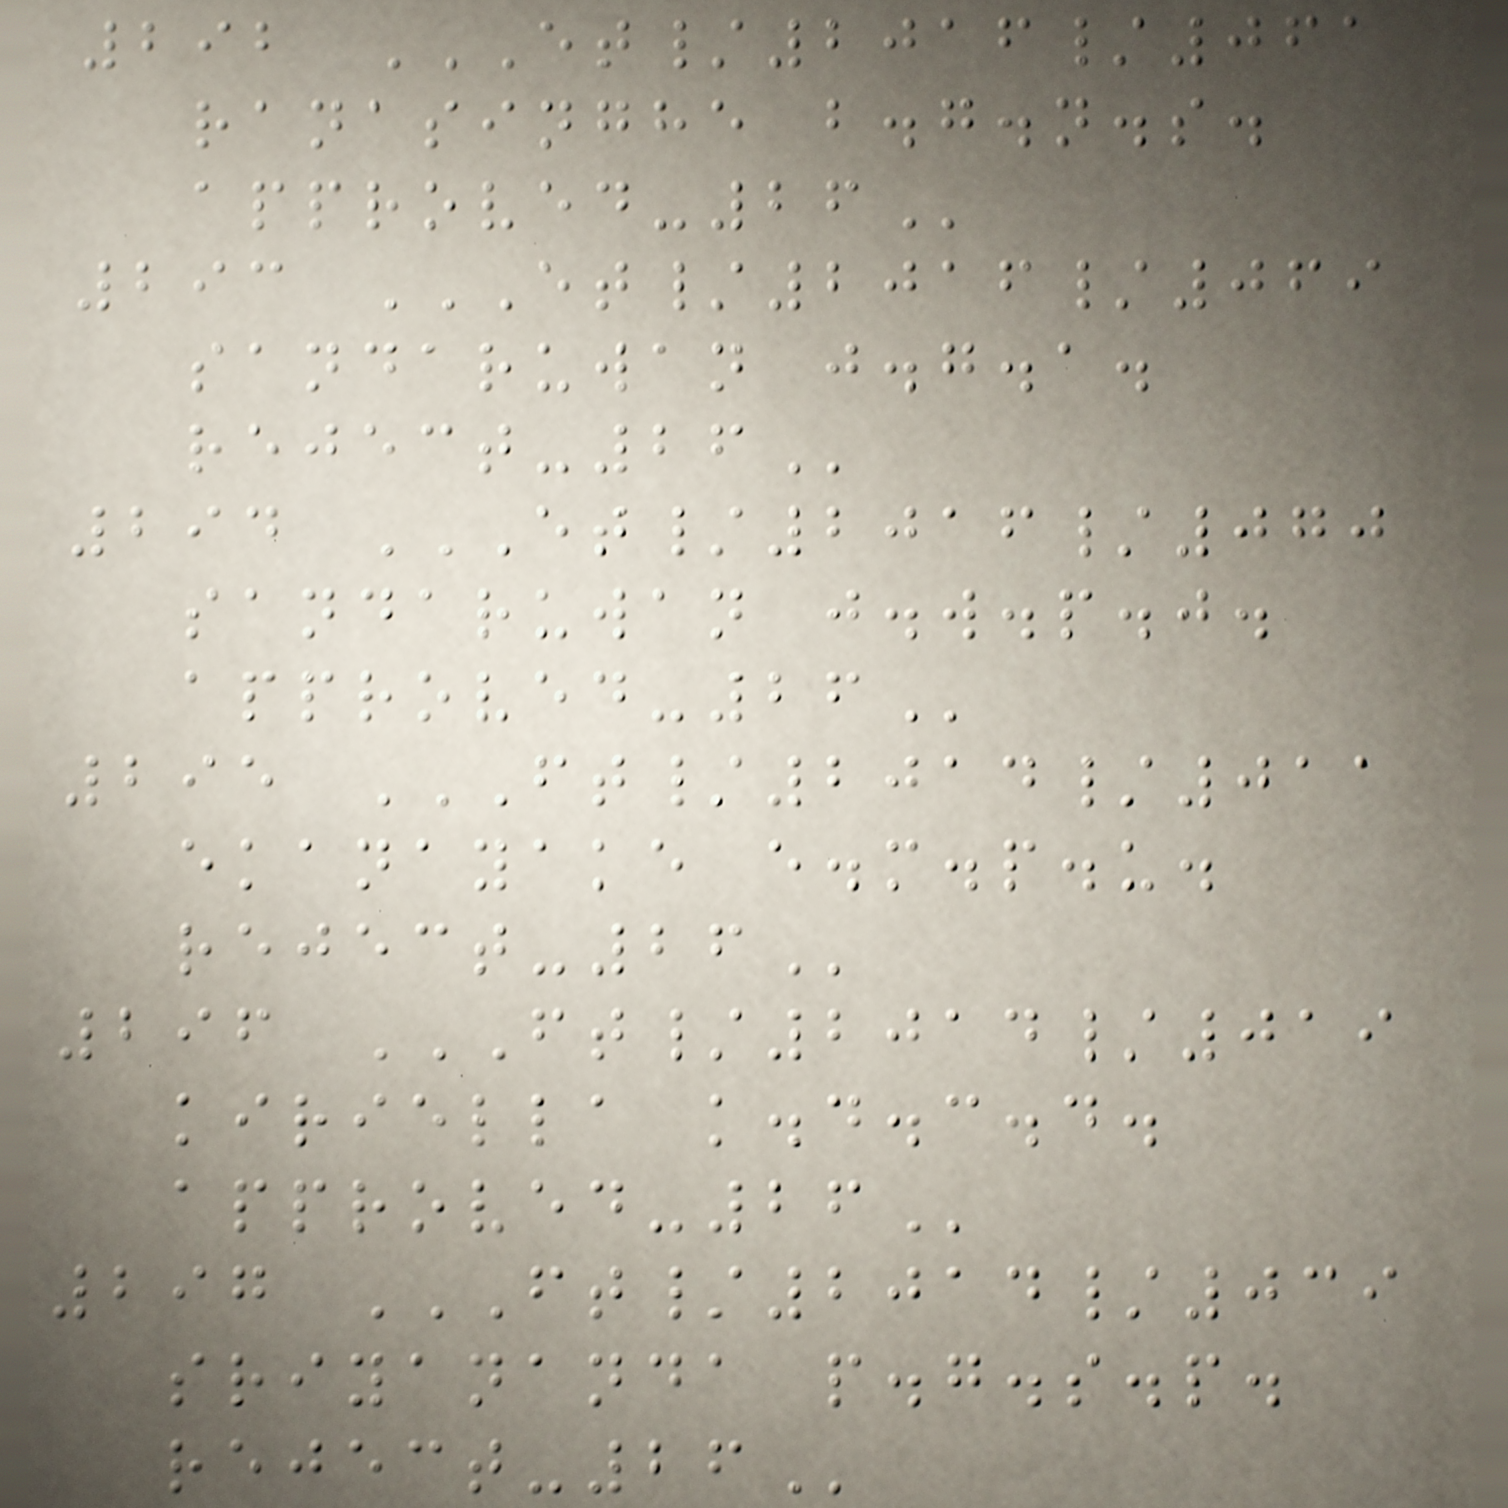292 ET/2016/061
RANASINGHE B.G.N.S.
APPROVED-26
293 ET/2016/069
SANDARUWAN J.G.A.
REJECT-26
294 ET/2016/070
SANDARUWAN J.W.P.J.
APPROVED-26
295 FT/2014/011
EKANAYAKE E.M.P.U.
REJECT-26
296 FT/2014/019
KIRIELLA K.D.C.D.
APPROVED-26
297 FT/2014/039
SRIYANANDA P.G.S.P.
REJECT-26
